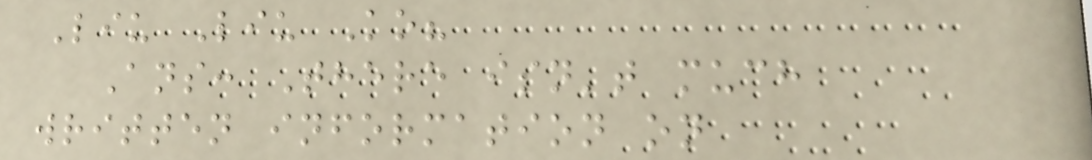Liu Liu Ko?
Ans: There isn't much
written information on
